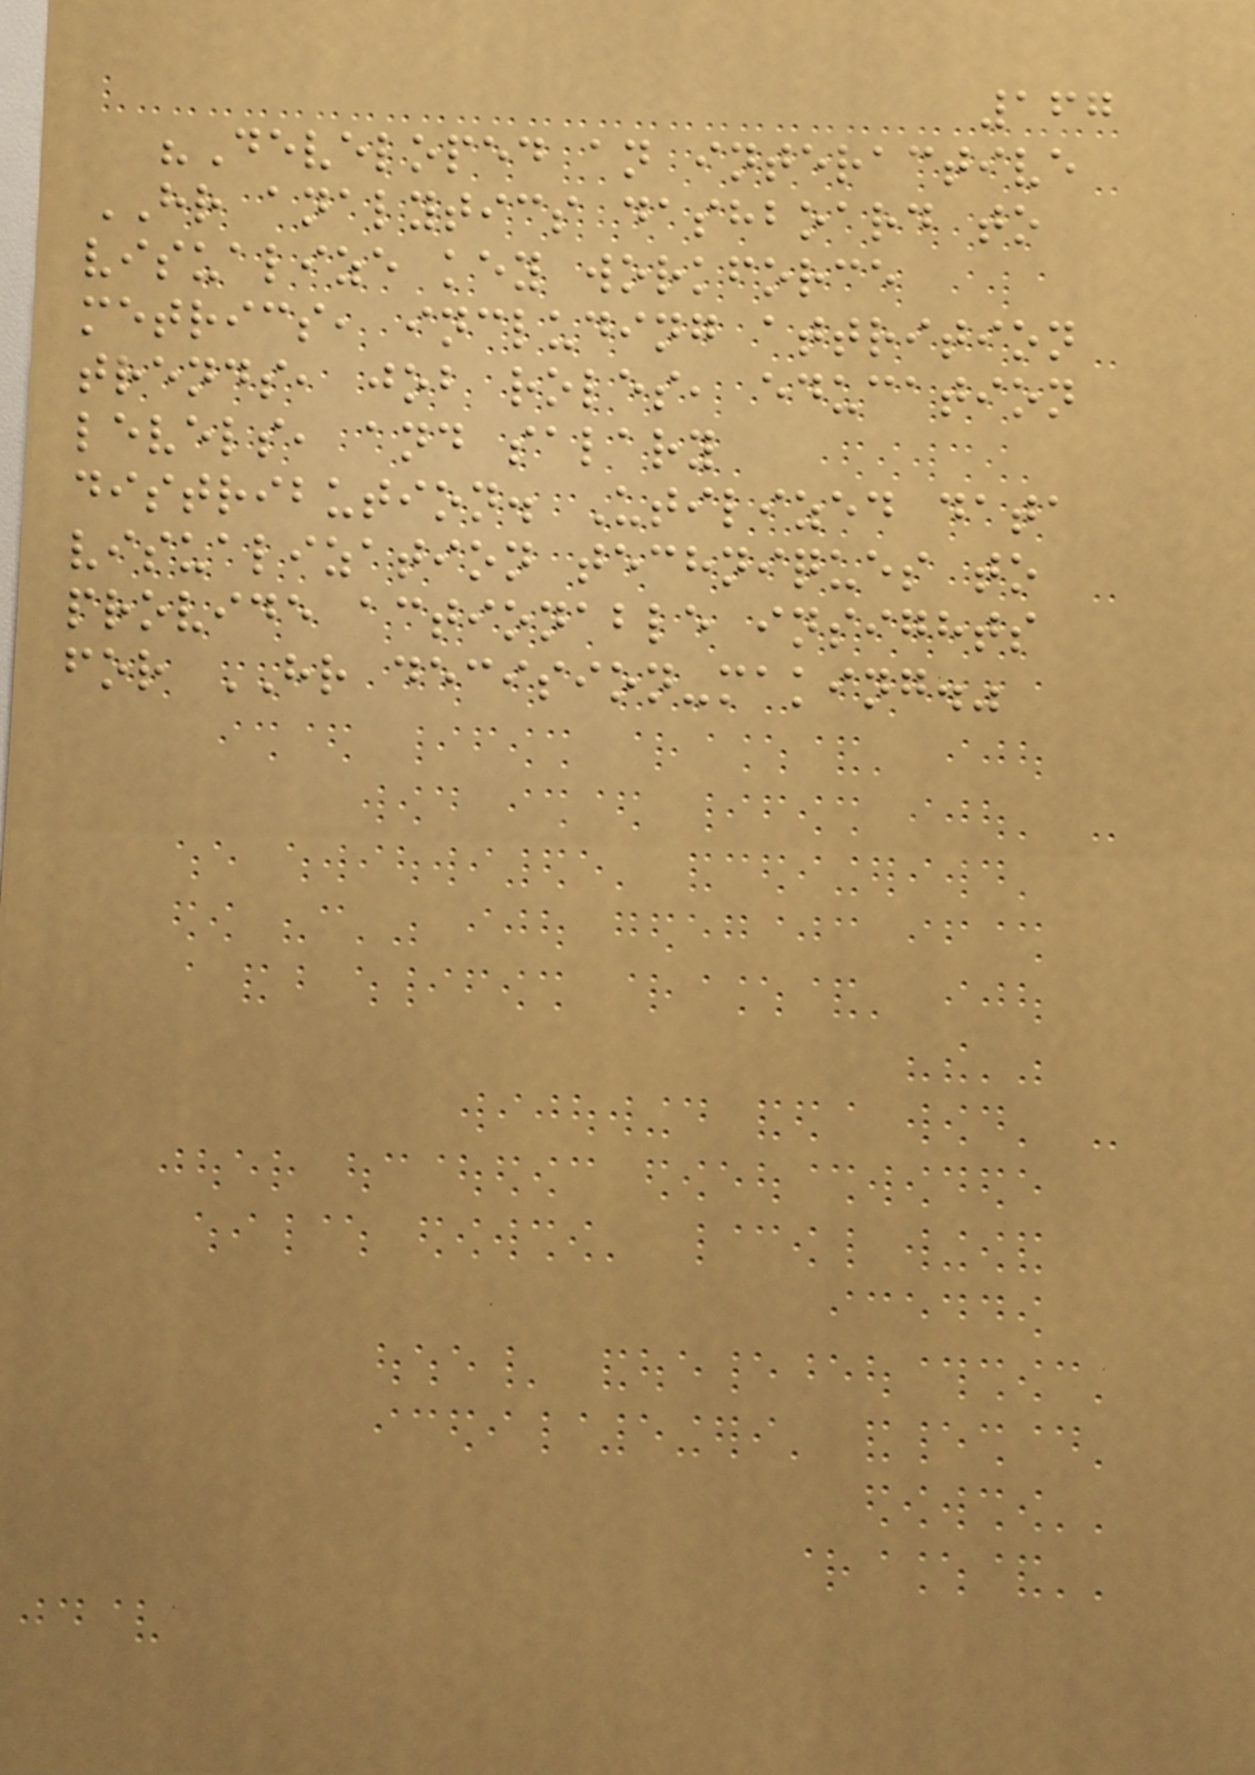167
"Developed an interactive
HR analytics dashboard to
visualize key workforce
metrics, including attrition
trends, job roles, education
levels, and salary
distribution. Utilized data
visualization techniques to
provide actionable insights
for HR decision-making."
